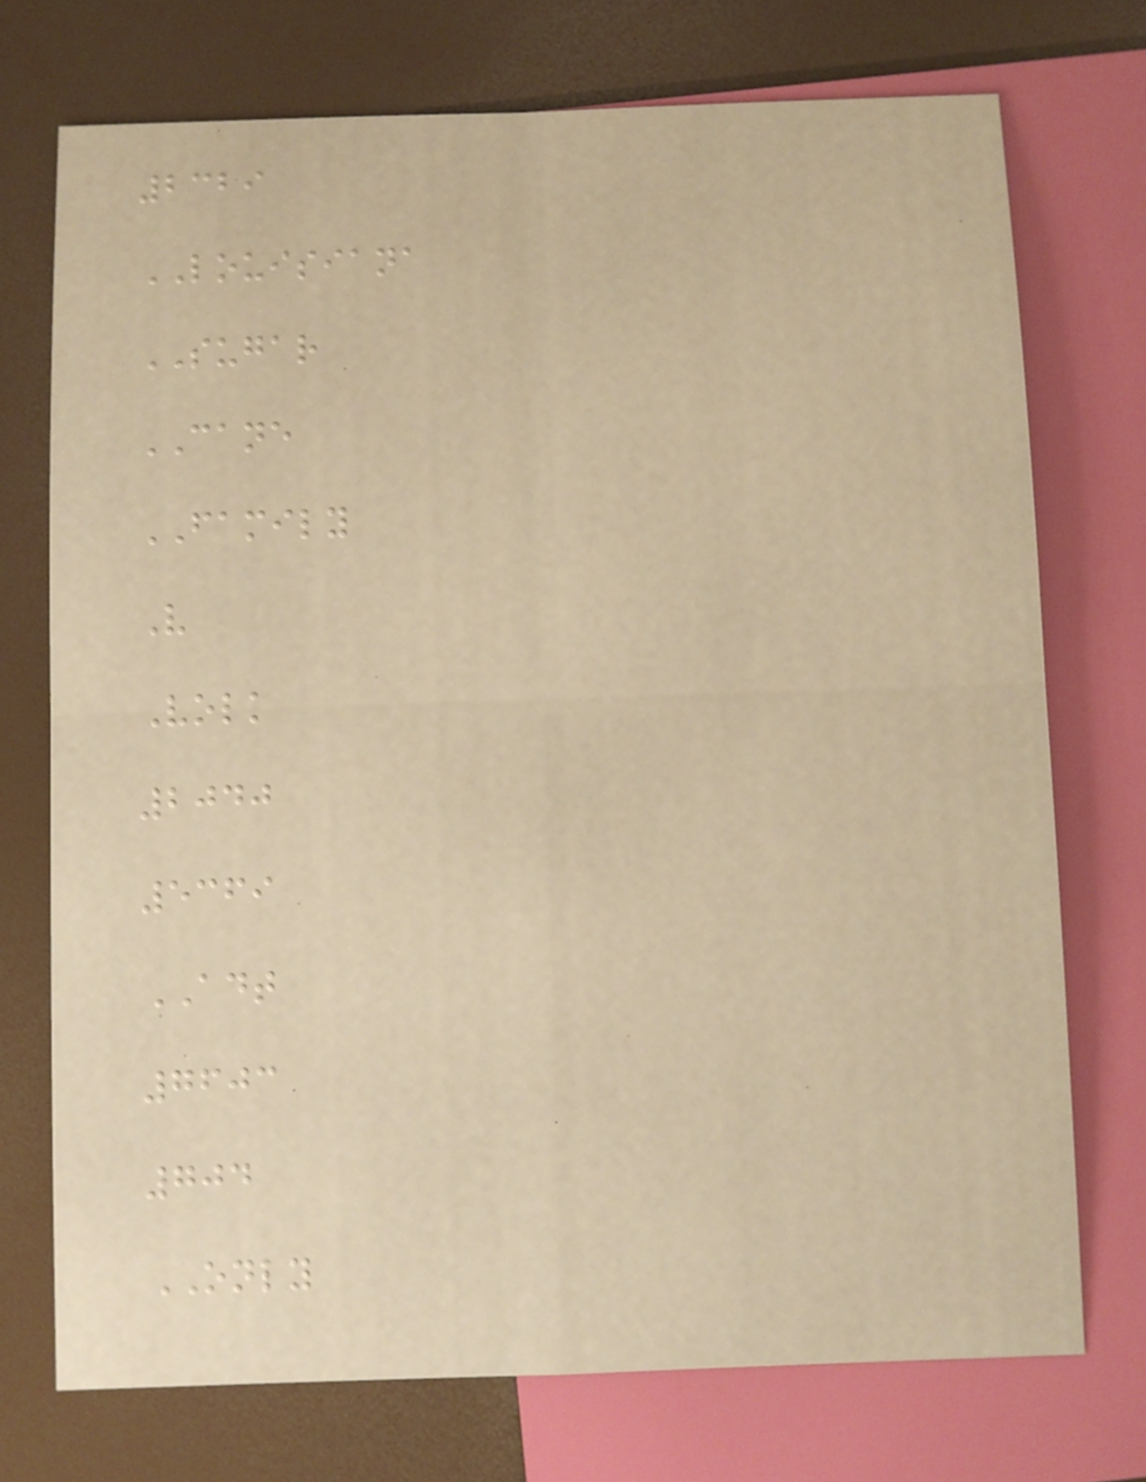2329
LOUISIANA
SUGAR
CANE
FAMILY
V
Volk
2040
5369
ADT
7603
704
ONLY
